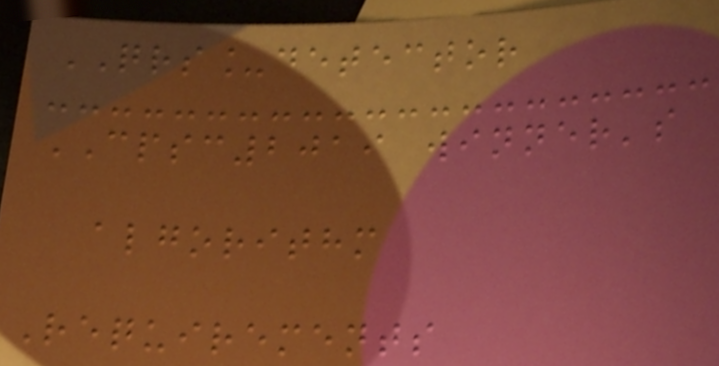QRS_detector
CPSC2019 winner's
algorithm
Requirements
